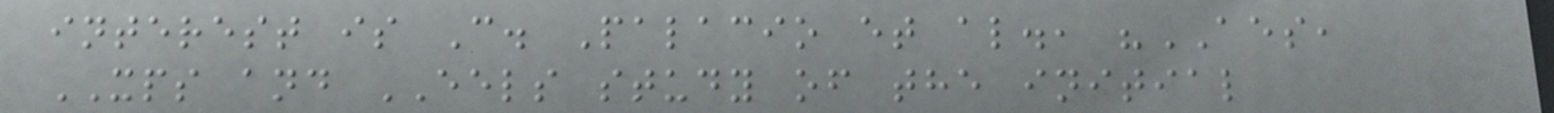interest is C. Palacio et al., "AES,
XPS and EELS study of the initial
